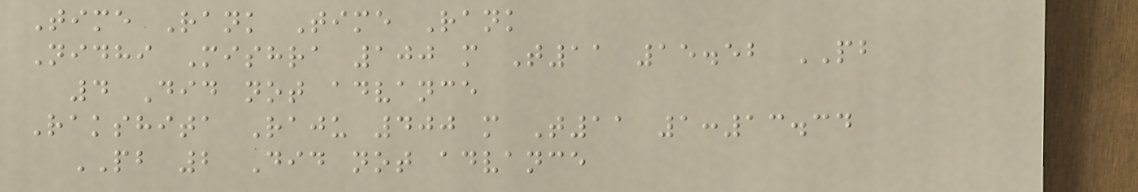Time Rank Time Rank
Nidhi Mishra 100 m T11 15.52 PB
4 Did not advance
Rakshita Raju 400 m T11 1:13.34
PB 2 Did not advance
